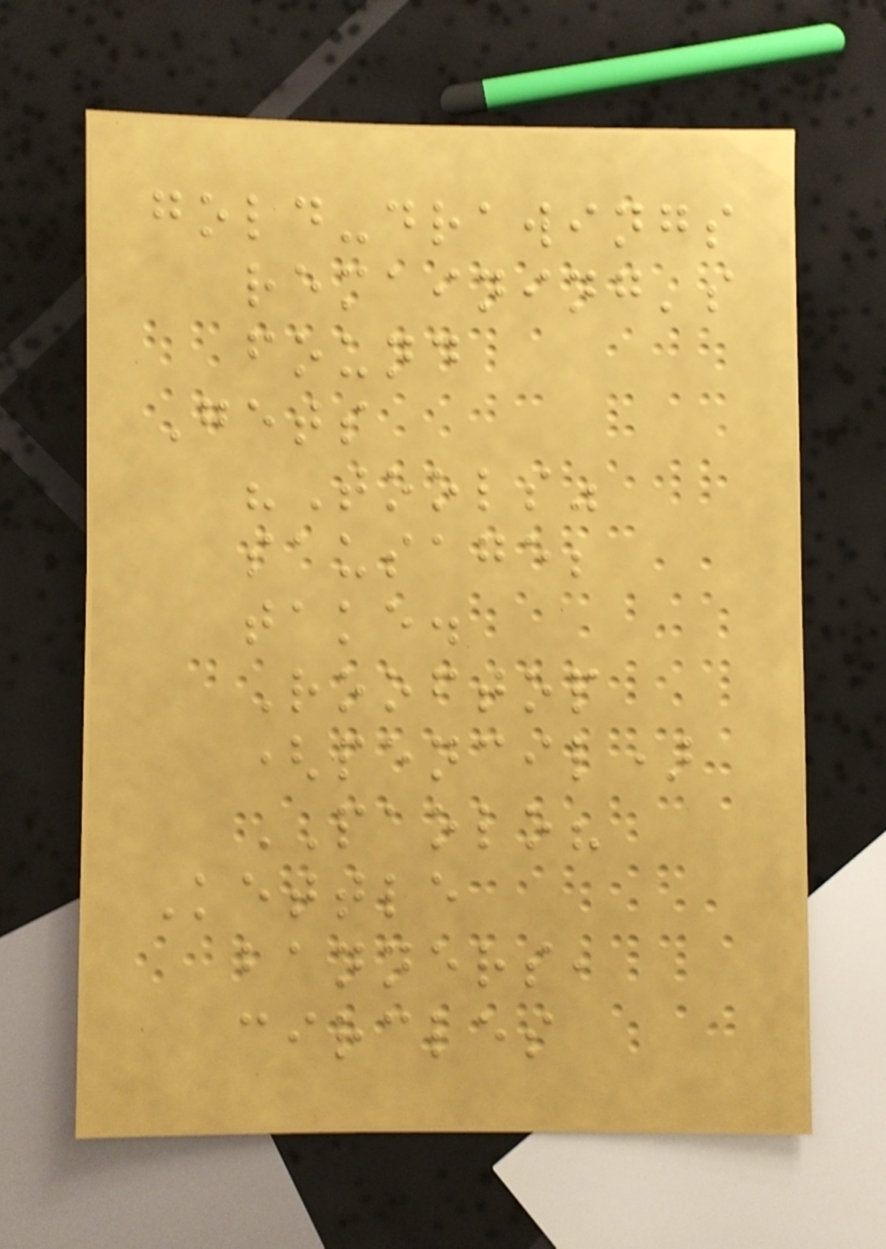gold-drawings
remaining's
found
Gets
"Tools"
sausage;
take.
Rooftop
(pencil)
PAOLO?
Kettle
banners,
circles
